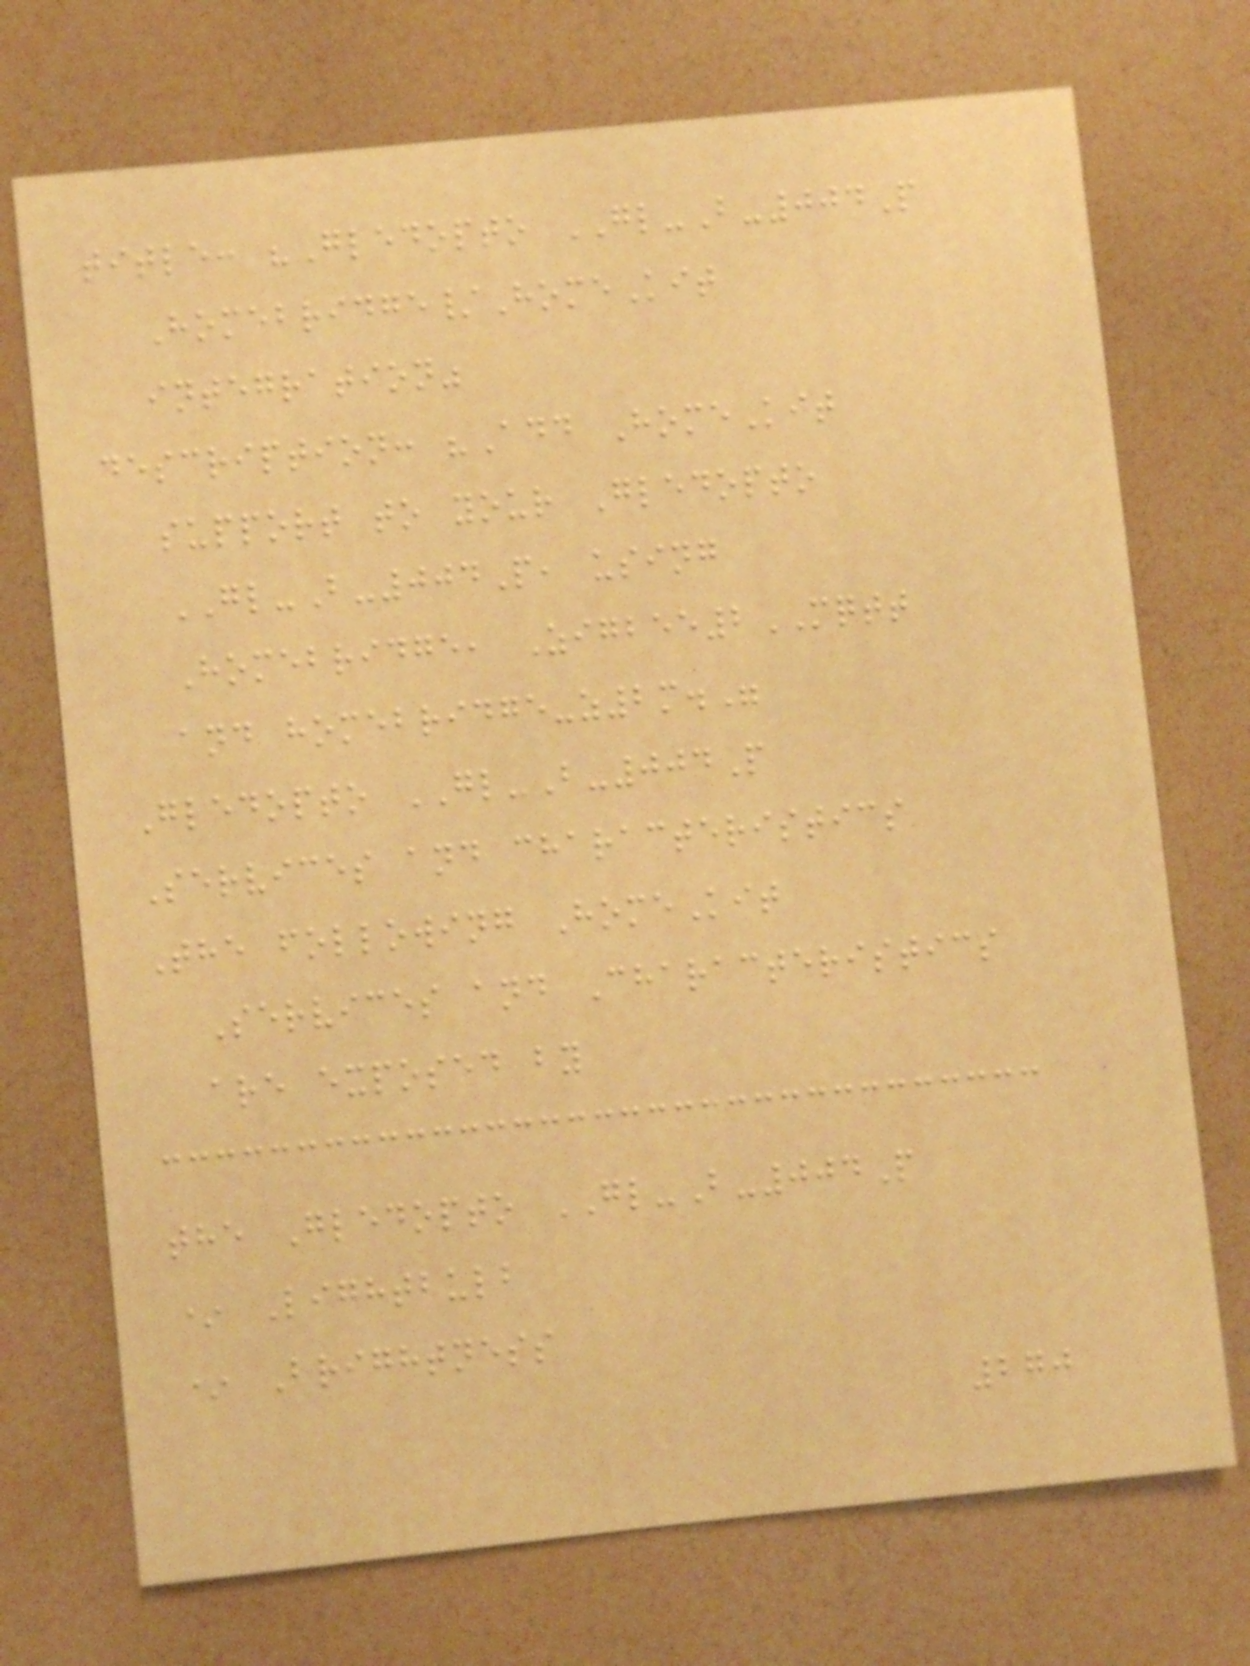title: "Gledopto GL-B-004P
Homebridge/HomeKit
integration"
description: "Add HomeKit
support to your Gledopto
GL-B-004P, using
Homebridge, Zigbee2MQTT
and homebridge-z2m."
Gledopto GL-B-004P
Services and characteristics
The following HomeKit
Services and Characteristics
are exposed by
the Gledopto GL-B-004P
* Lightbulb
* Brightness
270
